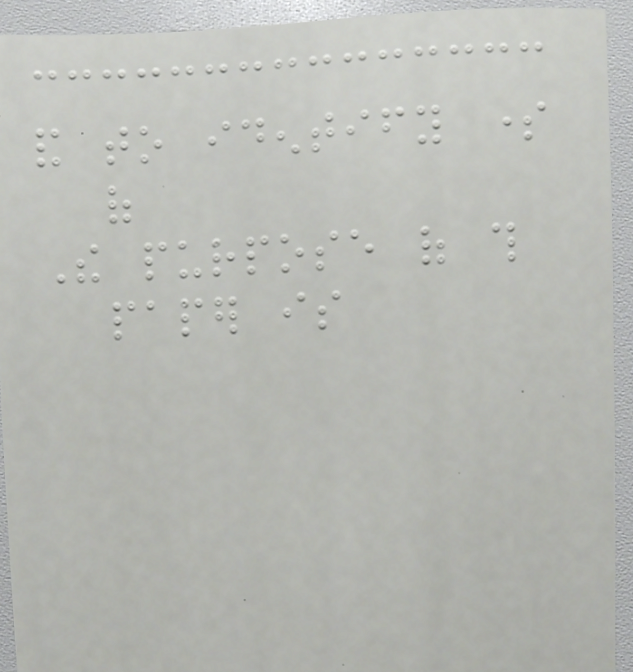and to identify some
of
The purpose of this
paper is
